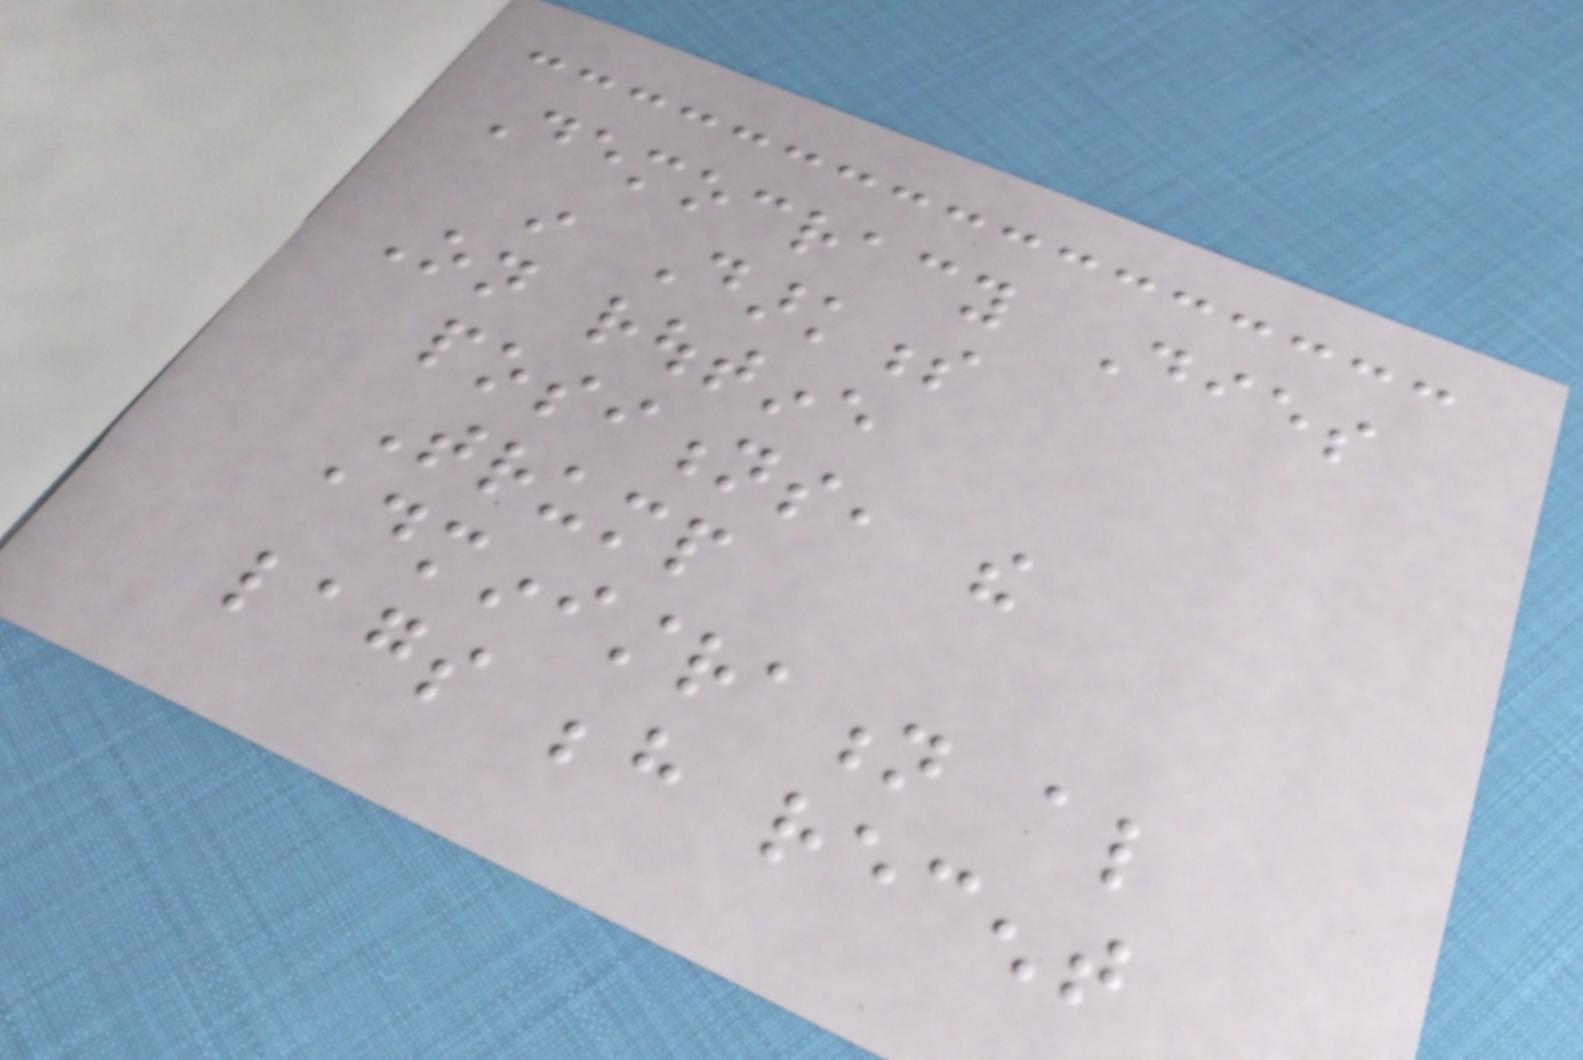Democracy Dies
in Darkness
On routine
positions, the
Trump
administration also
lags behind recent
